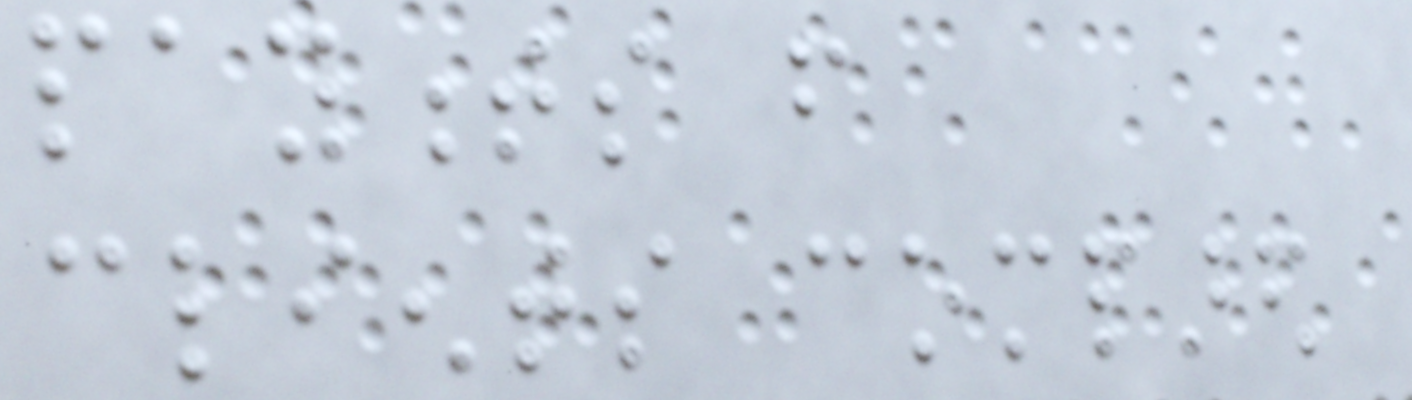payments from
clients compared
